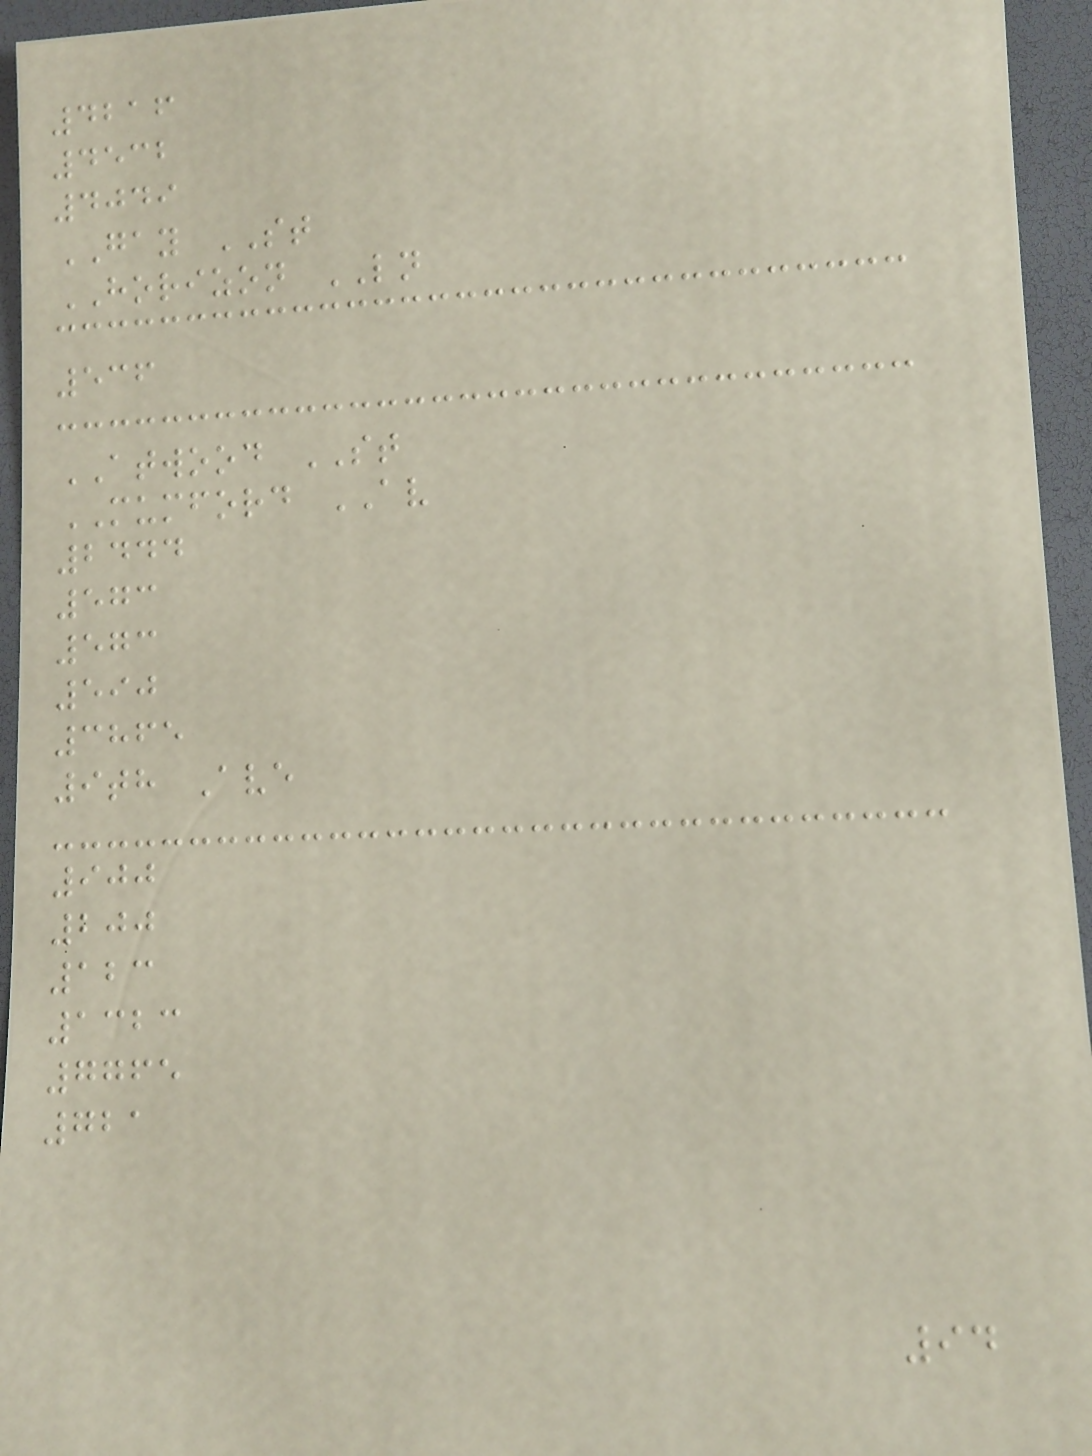4216
4532
4049
GAY ST
HORIZON LN
536
ATWOOD ST
MUMFORD AV
2444
573
573
590
3865
9th Ave
900
200
123
1323
7765
721
94
